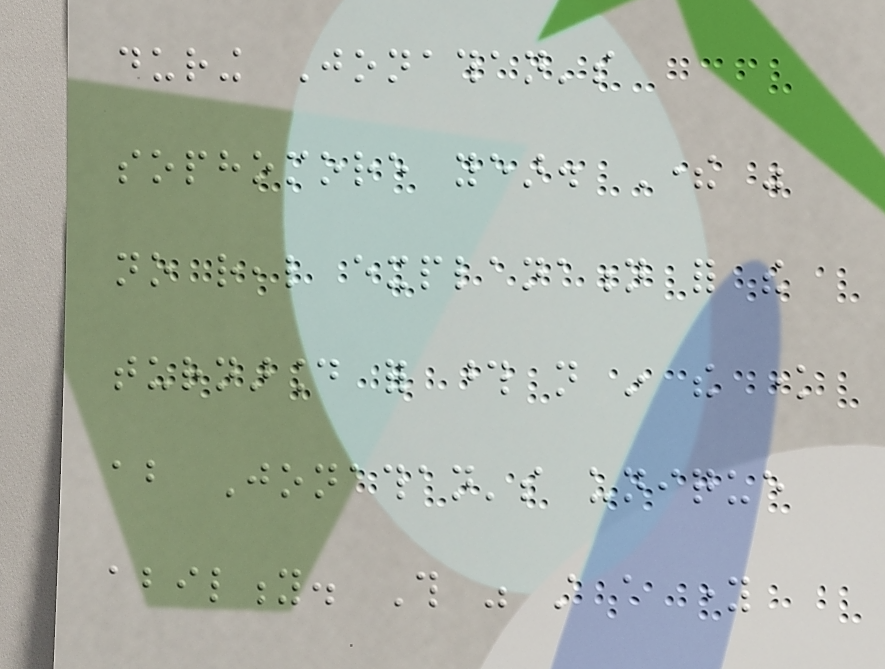during Jonathan's
sophomore year. There was
no real explanation for the
turnaround for those not in the know
about Jonathan's unique
ability. This was still a young
